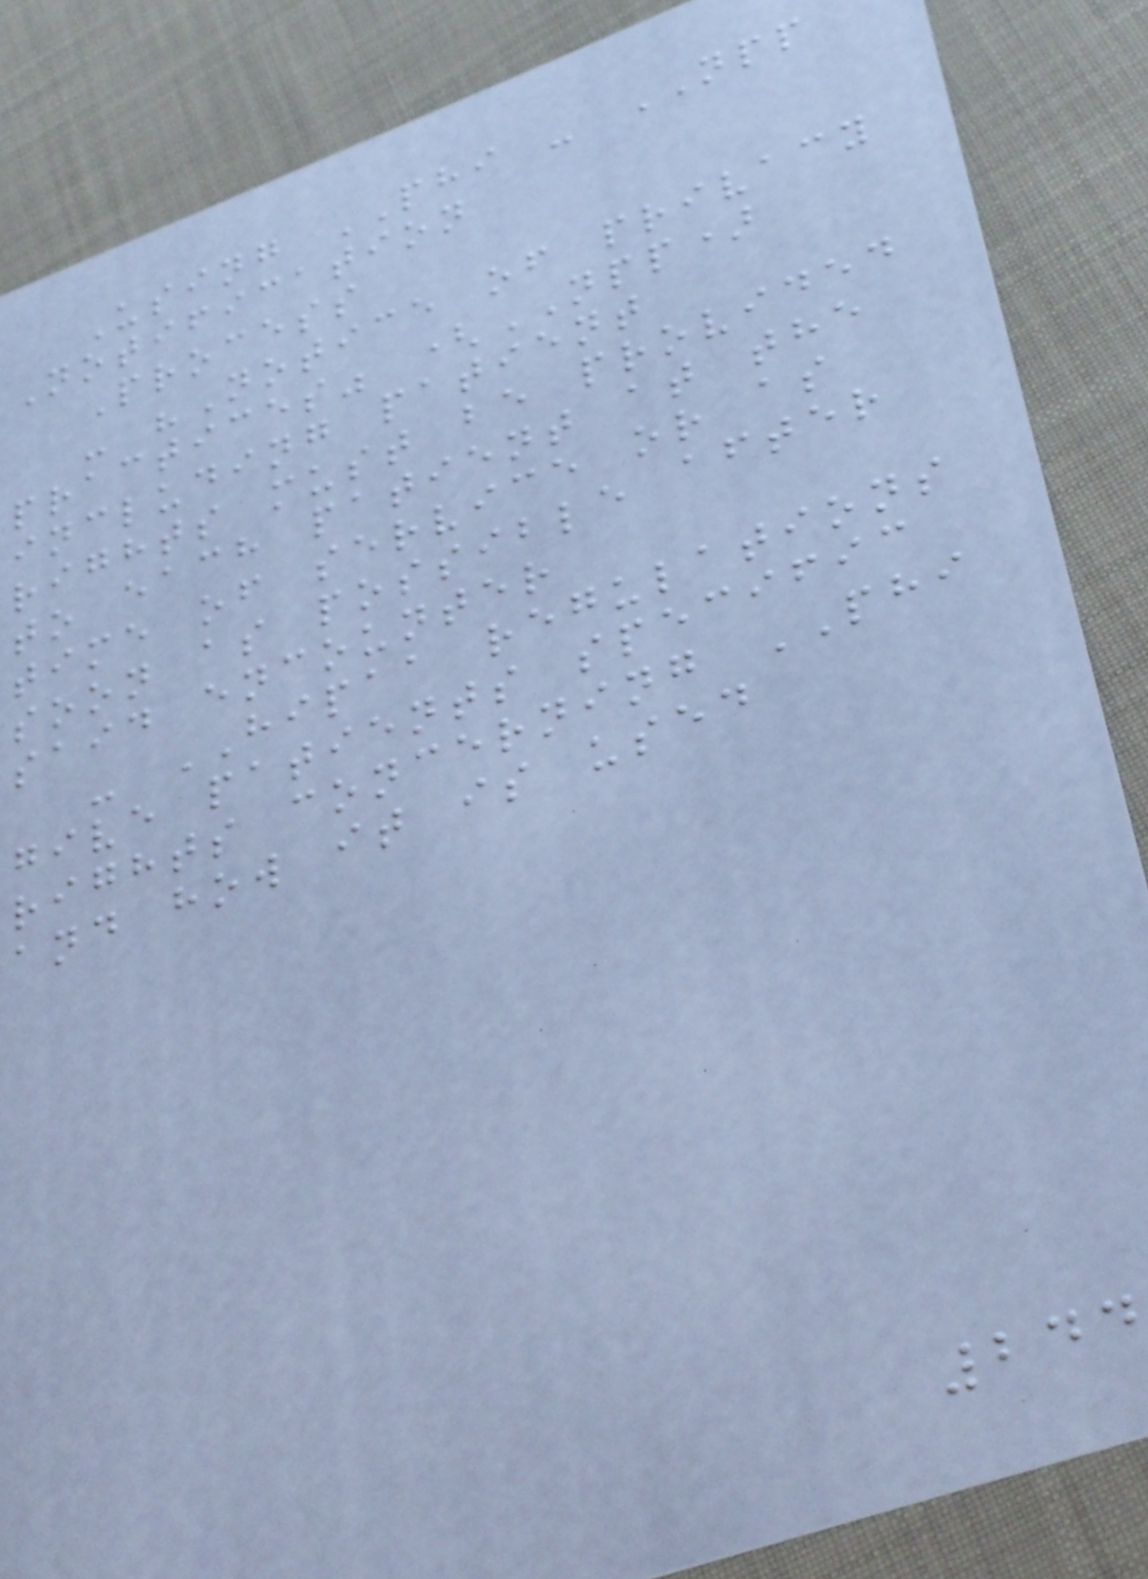Using PHI - NPP
Notification
Process
- "Notice of privacy
practices" (NPP)
including patient
rights must be provided
to each patient at the
time of service or as
soon as possible after
said encounter
- HIPAA regulations
give patients specific
rights concerning PHI
and how it is used
244
